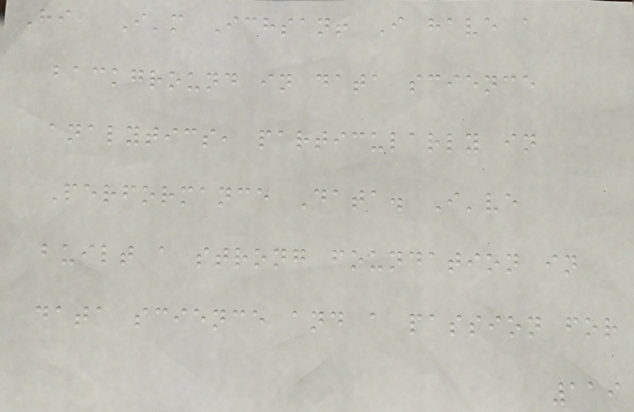Hi, I'm Ichsan! I have a
background in data science
analytics, particularly in
Performance Data. I've
built a strong foundation in
data science and a passion for
119
